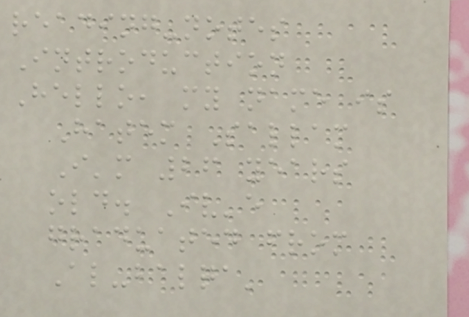reading-notes
Introduction
Hello, my name is
Hatem Sallam
I'm 26 years
old. Iv'e
graduated from
Al-balqa'
